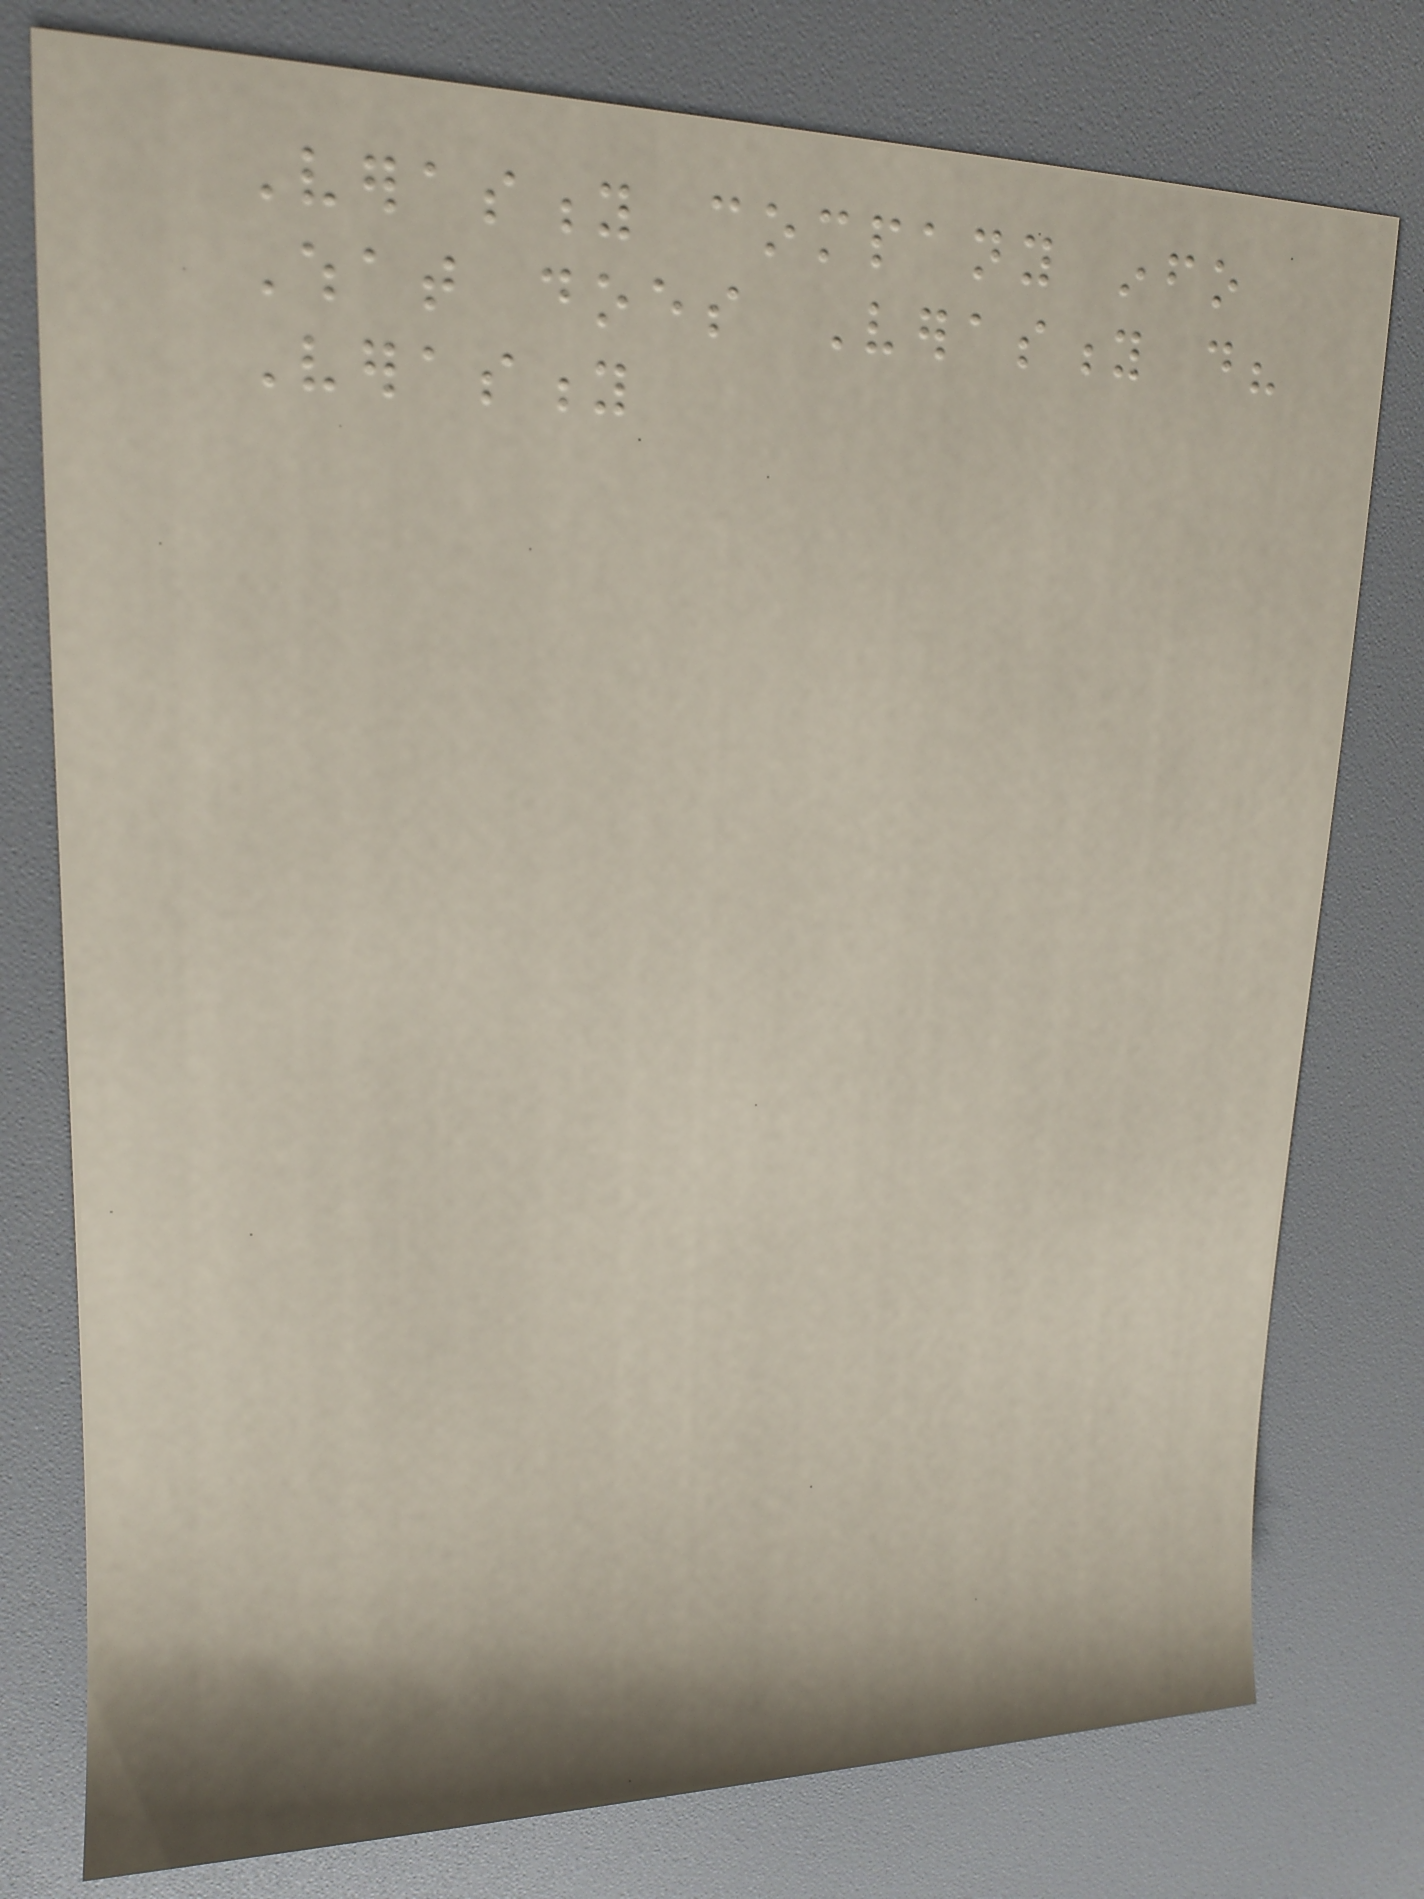Verasity company info
What does Verasity do?
Verasity
